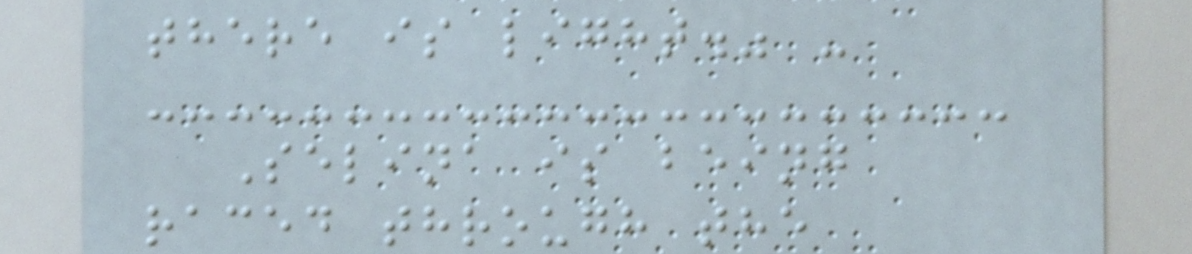there is light." -
Selina is being
raced through the
